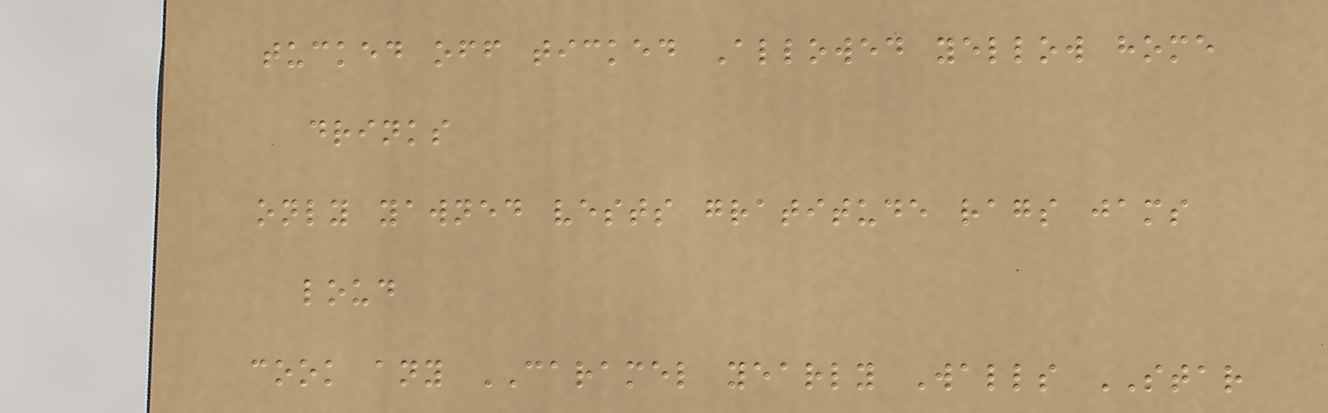tucked off ticked Allowed yellow home
drinks
only yawned vests gratitude rags jams
loud
cook any CARAMEL yearly Walls STAR
